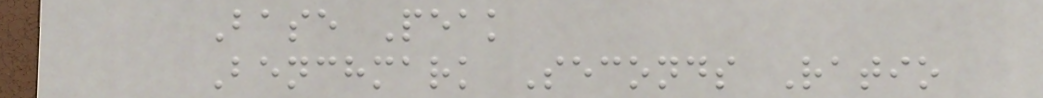Base Peak
Benchmark Seconds Ratio
